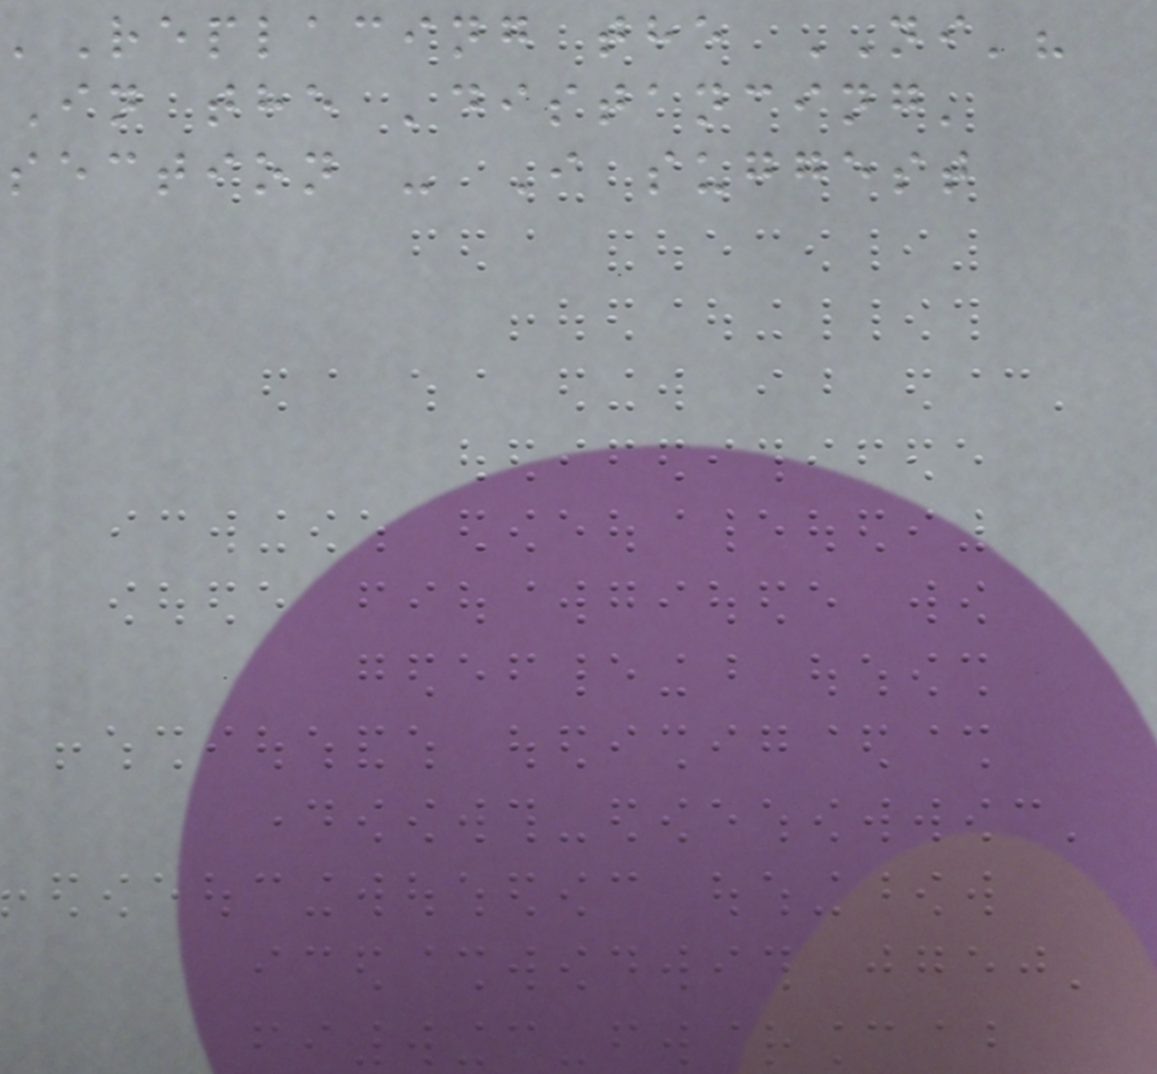'Replacing the NI'?
In the 'distancing'
section - I suggest
